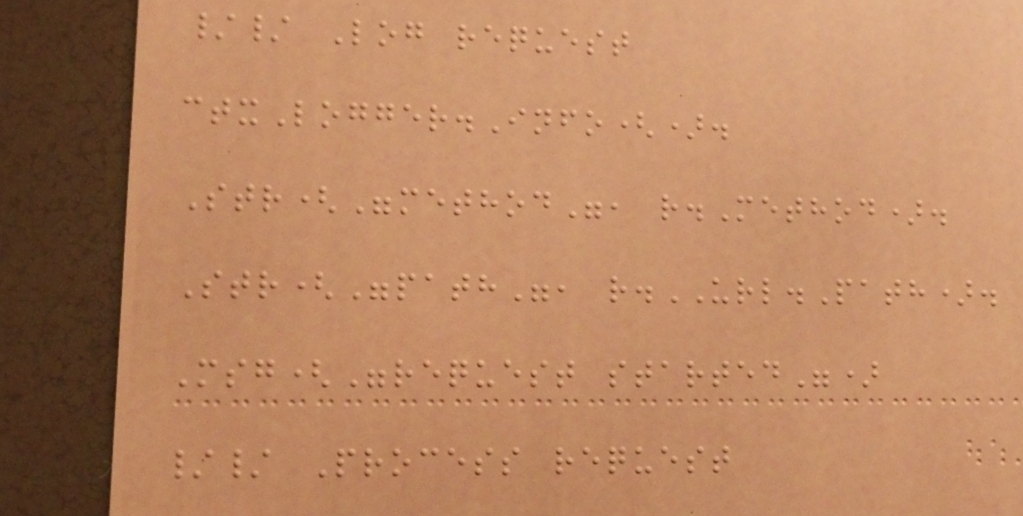// Log request
ctxLogger.Info().
Str("method", r.Method).
Str("path", r.URL.Path).
Msg("request started")
// Process request
